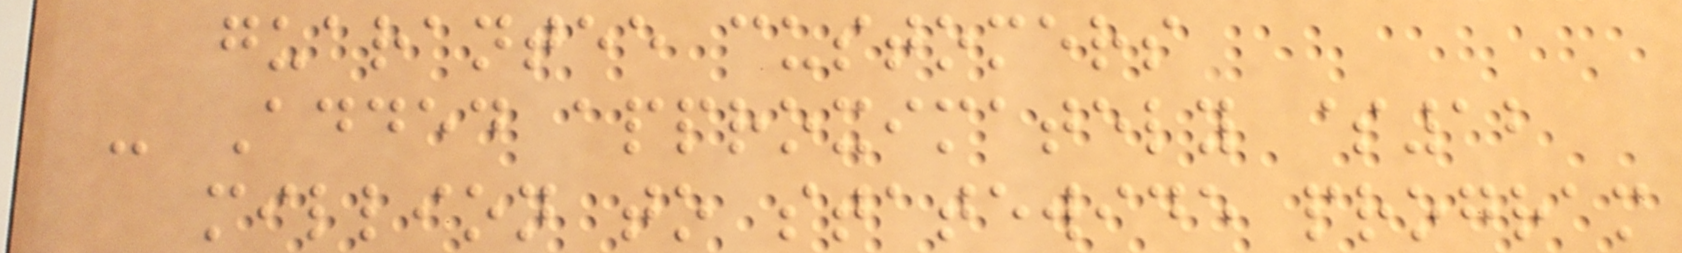guarantee customers
- Added approximately $12
million to statewide program
